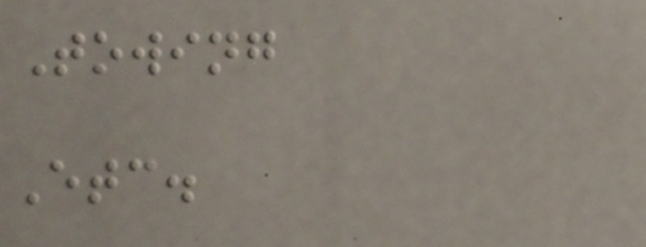Towing
Etc.
